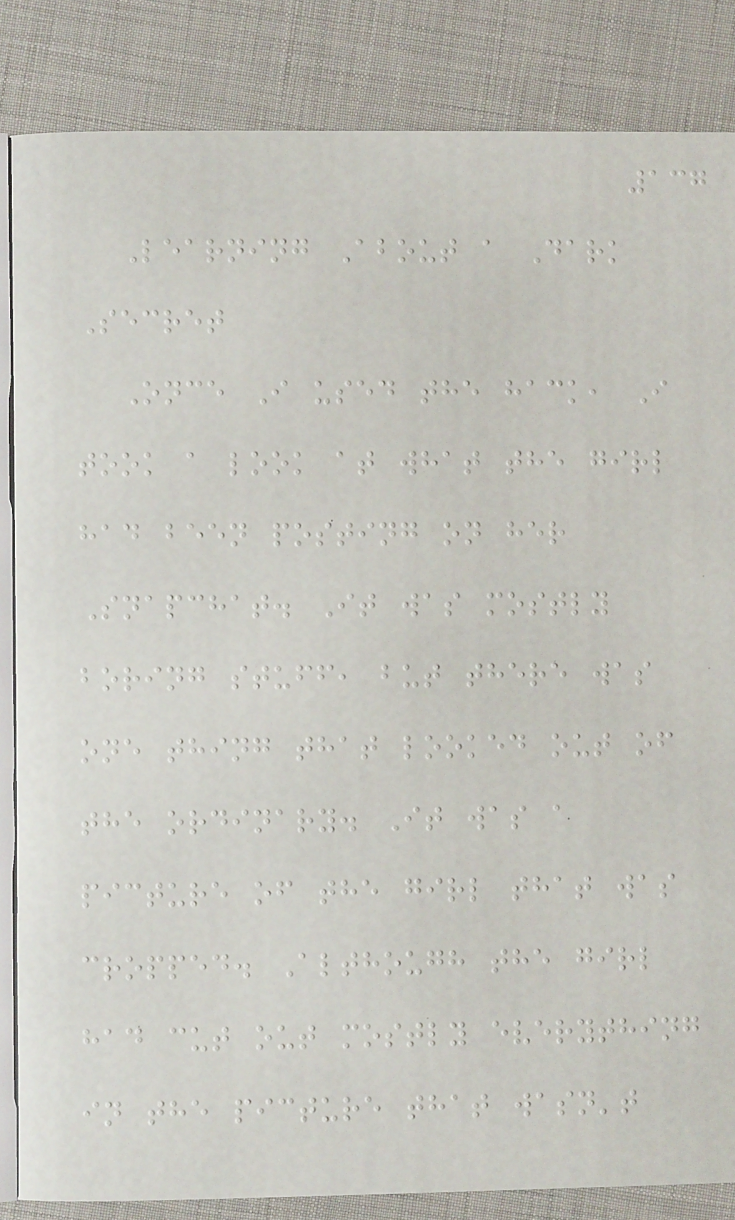137
Learning About a Dark
Secret
Once I used the hack, I
took a look at what the girl
had been posting on her
Snapchat. It was mostly
boring stuff, but there was
one thing that looked out of
the ordinary. It was a
picture of the girl that was
cropped. Although the girl
had cut out mostly everything
in the picture that wasn't
